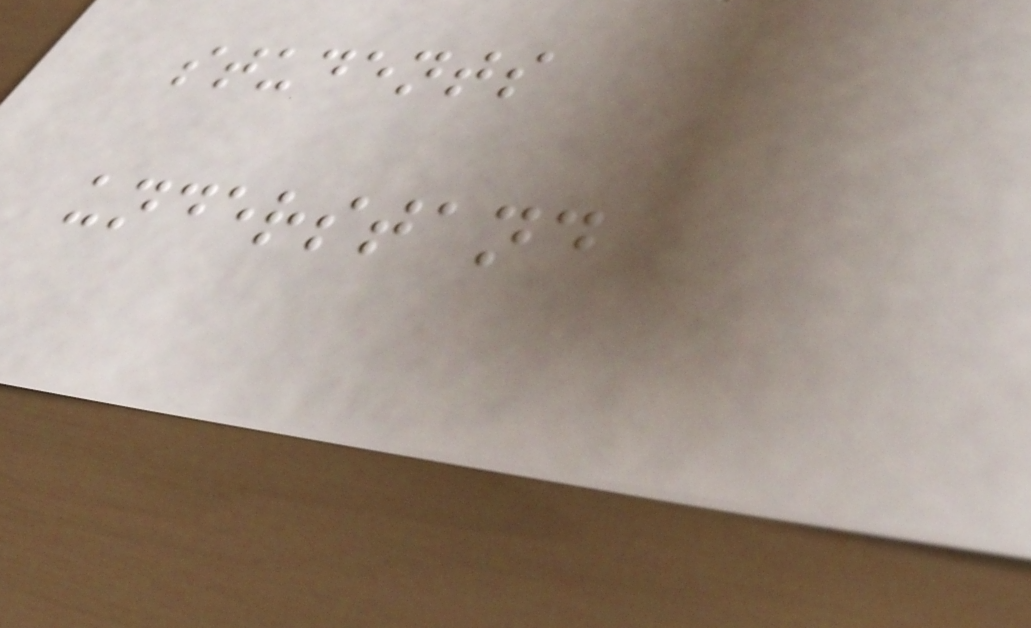students
understand
